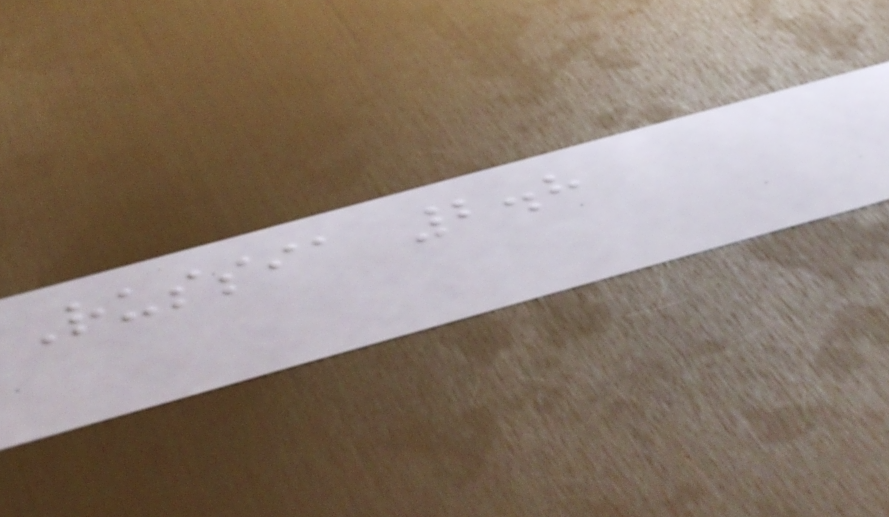Russia 2.8
